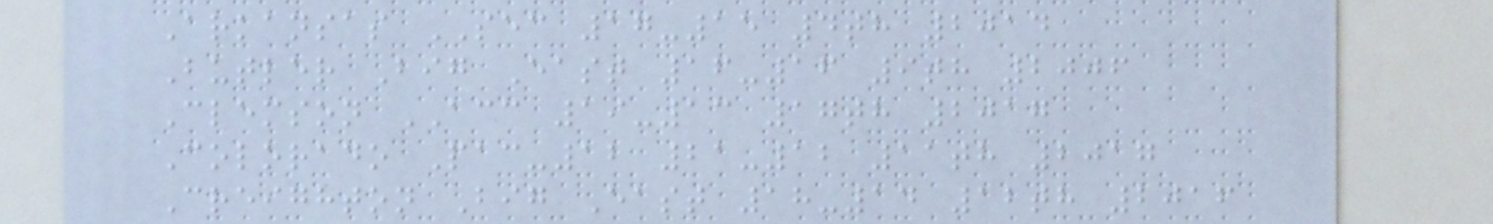Arkansas SEC 17-15 4th 2014
Butler Big East 16-16 9th 2006
Clemson ACC 19-13 17th 2017
Colorado Pac-12 21-12 11th 2017
Creighton Big East 18-14 12th 2016
